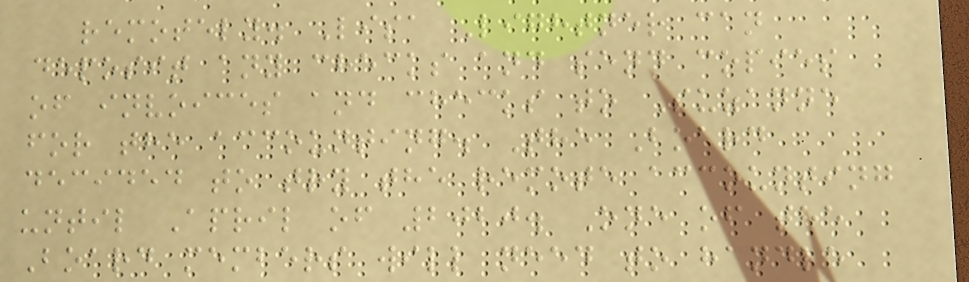remotely. Lisa Lightner can
deposit any checks and send copies
of invoices and checks to Suzanne
for the accounting. The Board
decided to try the remote accounting
until April of 2020. One of the
Board members will need to handle
